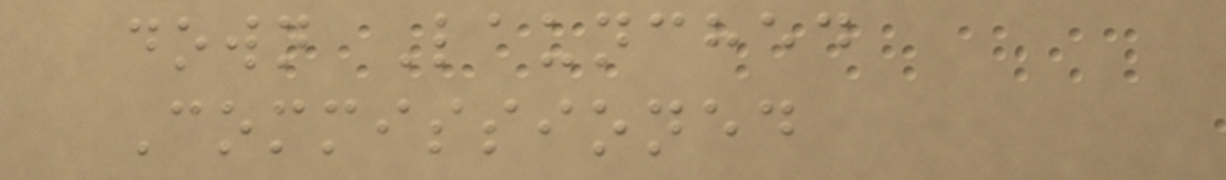down Launched
Commissioned
